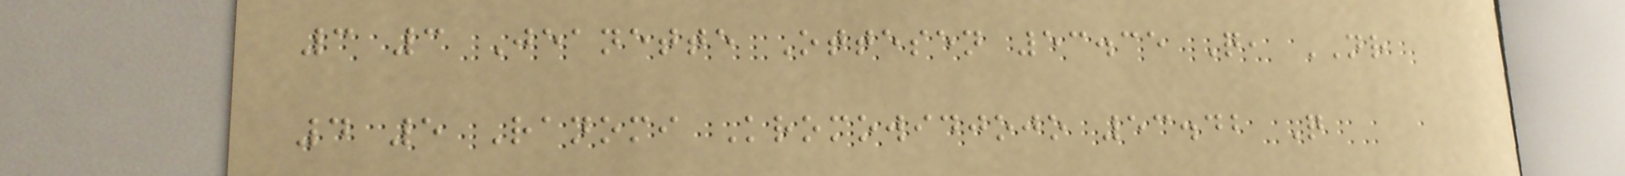3 3 Jeanette Ottesen 53.35 Q, NR
4 5 Ranomi Kromowidjojo 53.42 Q
